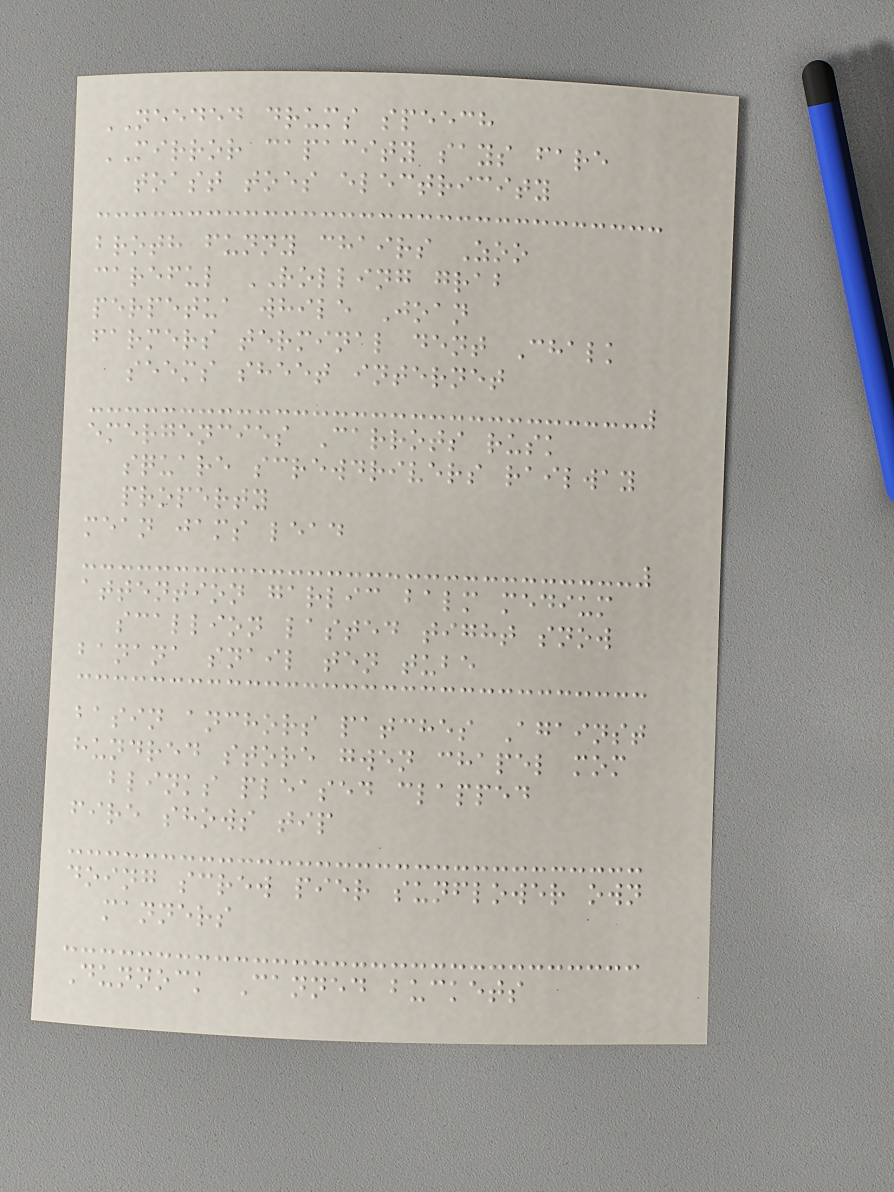NEEDED drums speech
MIRROR capacity says fare
toast toes electricity
broth funny chairs Zoo
careful ROLLING grab
perpetua while Joan
farmers terminal dent Chalk
seems sheet internet
emergencies Carrots rusk
square screwdrivers railway
property
mean jams lead
attention garlic balm medium
scallion lasted tight snow
banana snail ten tube
basin anchors patches Against
hundred store gwen chapel mom
blinks pleased clapped
fire shows tip
doing screw pier sunflower own
manners
Dunnock Canned buckets
